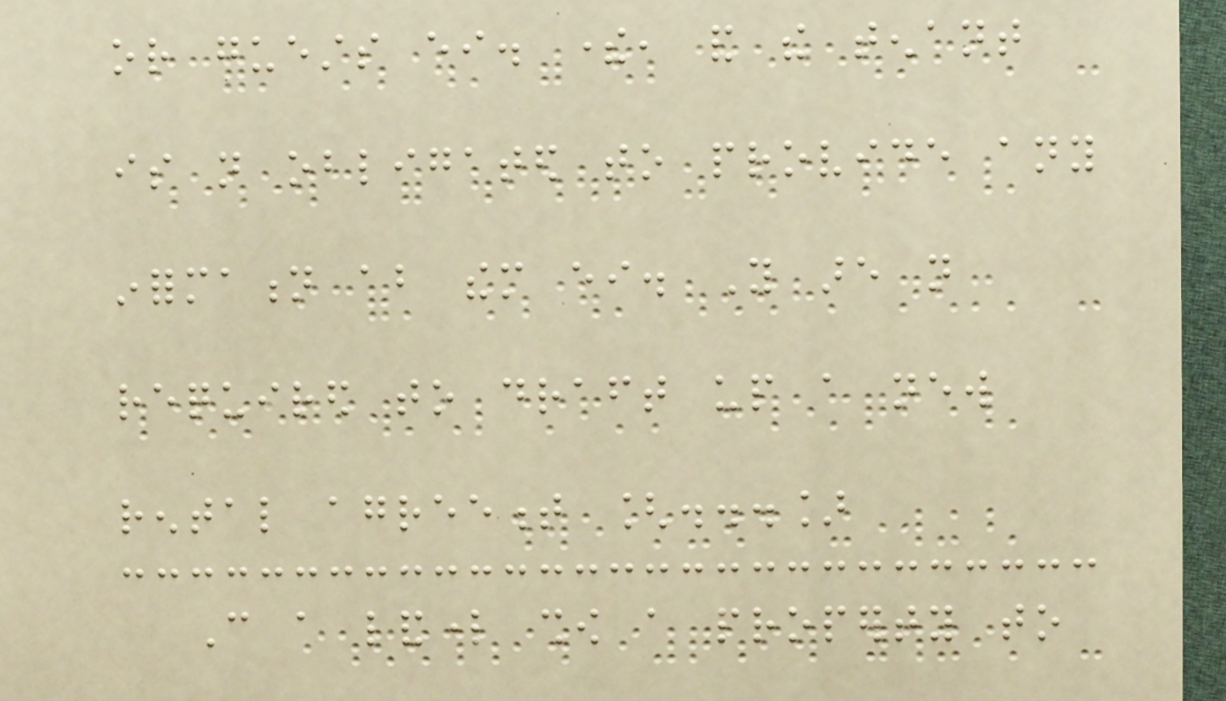or guests either. there, and the tenant
is not obligated to provide any
information about them either. You are not
required to draft up a new
rental agreement [...]
Can a landlord show a property to
